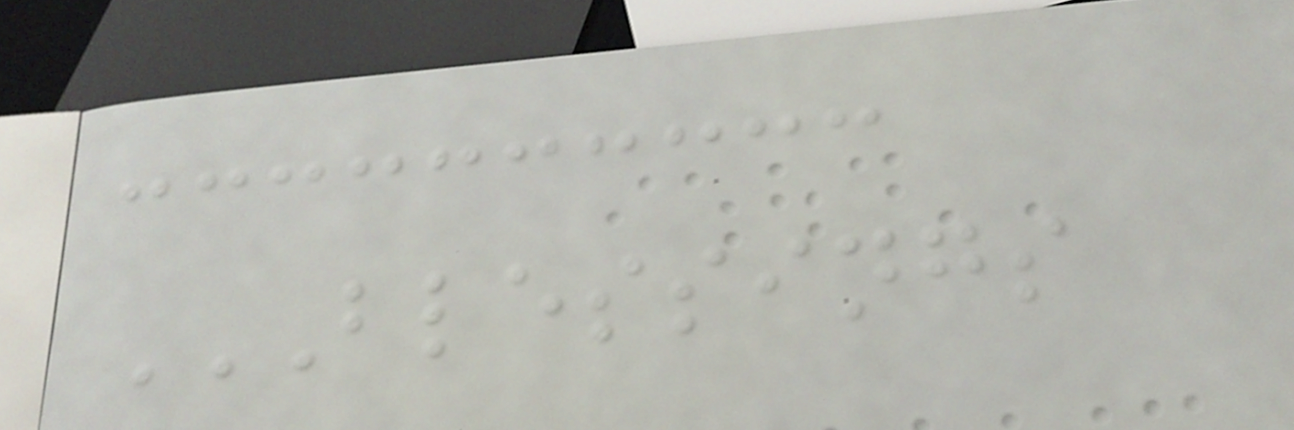BLESSINGS
